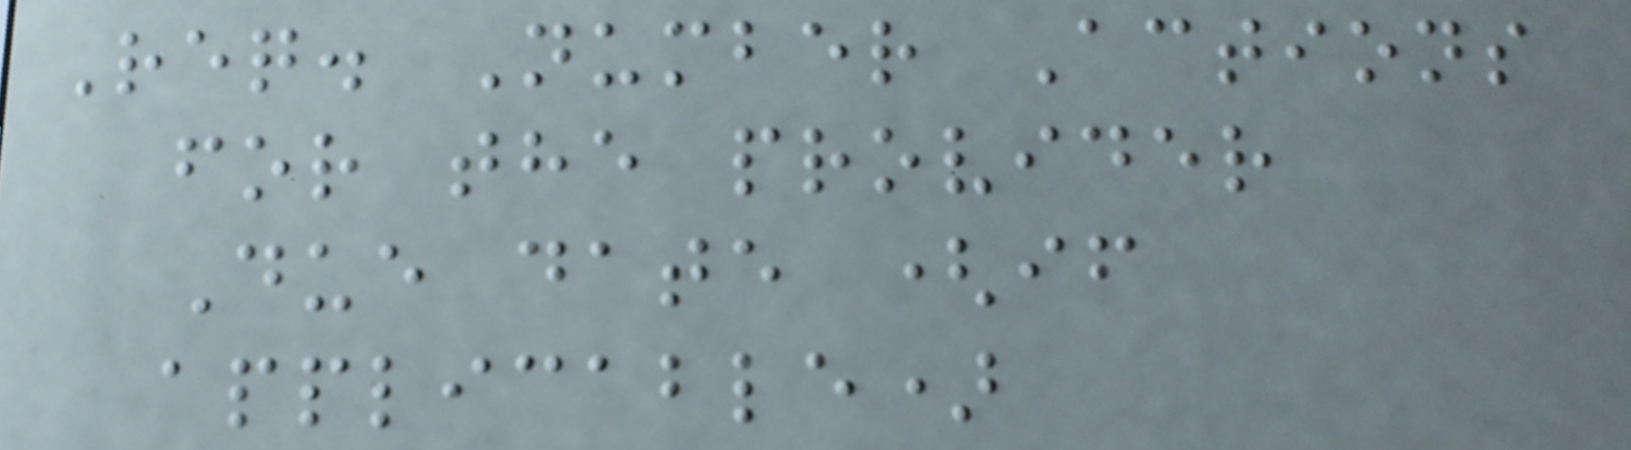Req. Number Actions
for the provider
Due date (if
applicable)
